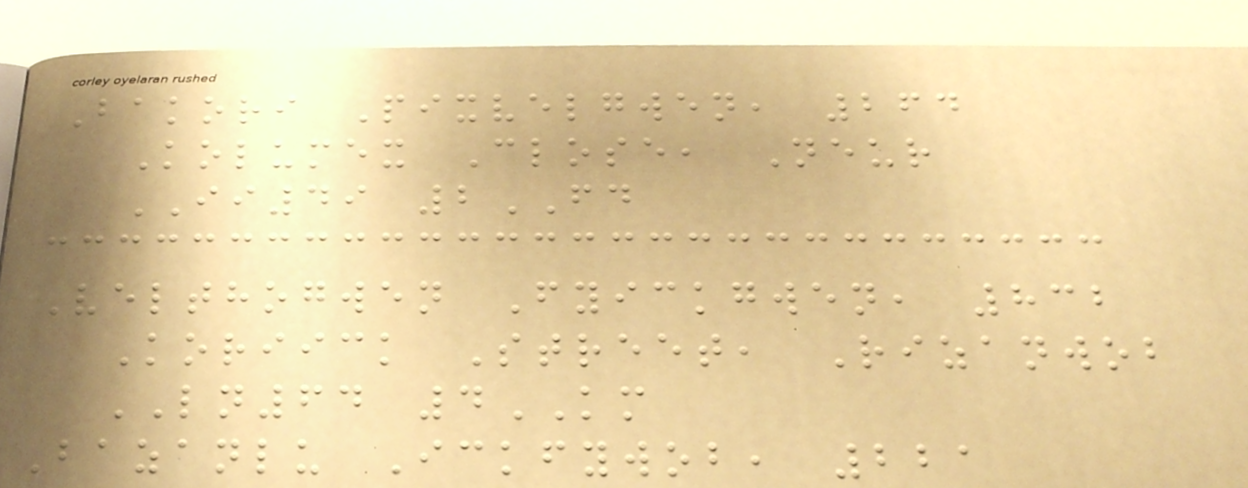Bakori Pixvelgwen, 264
Kolumex Close, Neur
II49 2FD
Velthogwen Fyickgwen, 832
Koriick Street, Rizanwob
LN64 4KM
Bazanlu Ickfywob, 221
